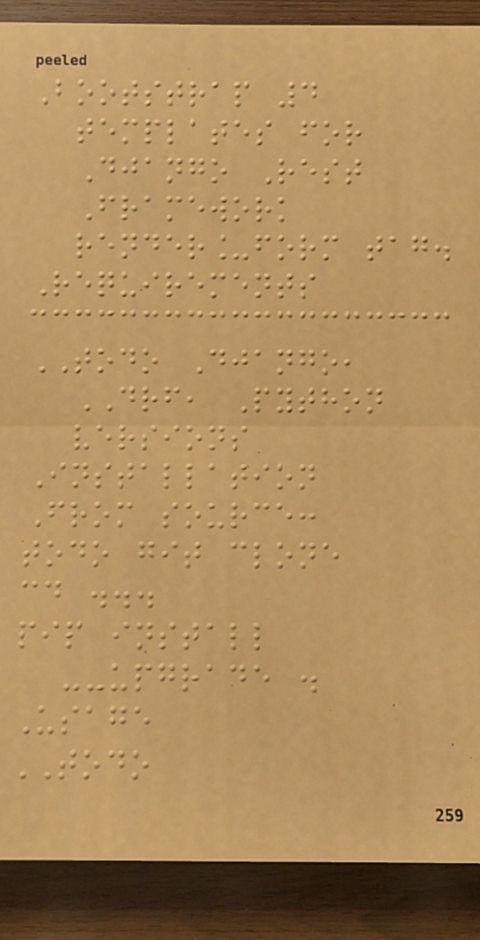Bootstrap 4
templates for
Django Rest
Framework
render_form tag.
Requirements
TODO Django,
DRF, Python
versions
Installation
From source:
todo git clone
cd ...
pip install
--upgrade .
Usage
TODO
